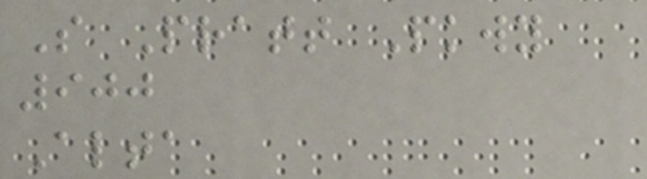S Pratt Pkwy
900
Alta
